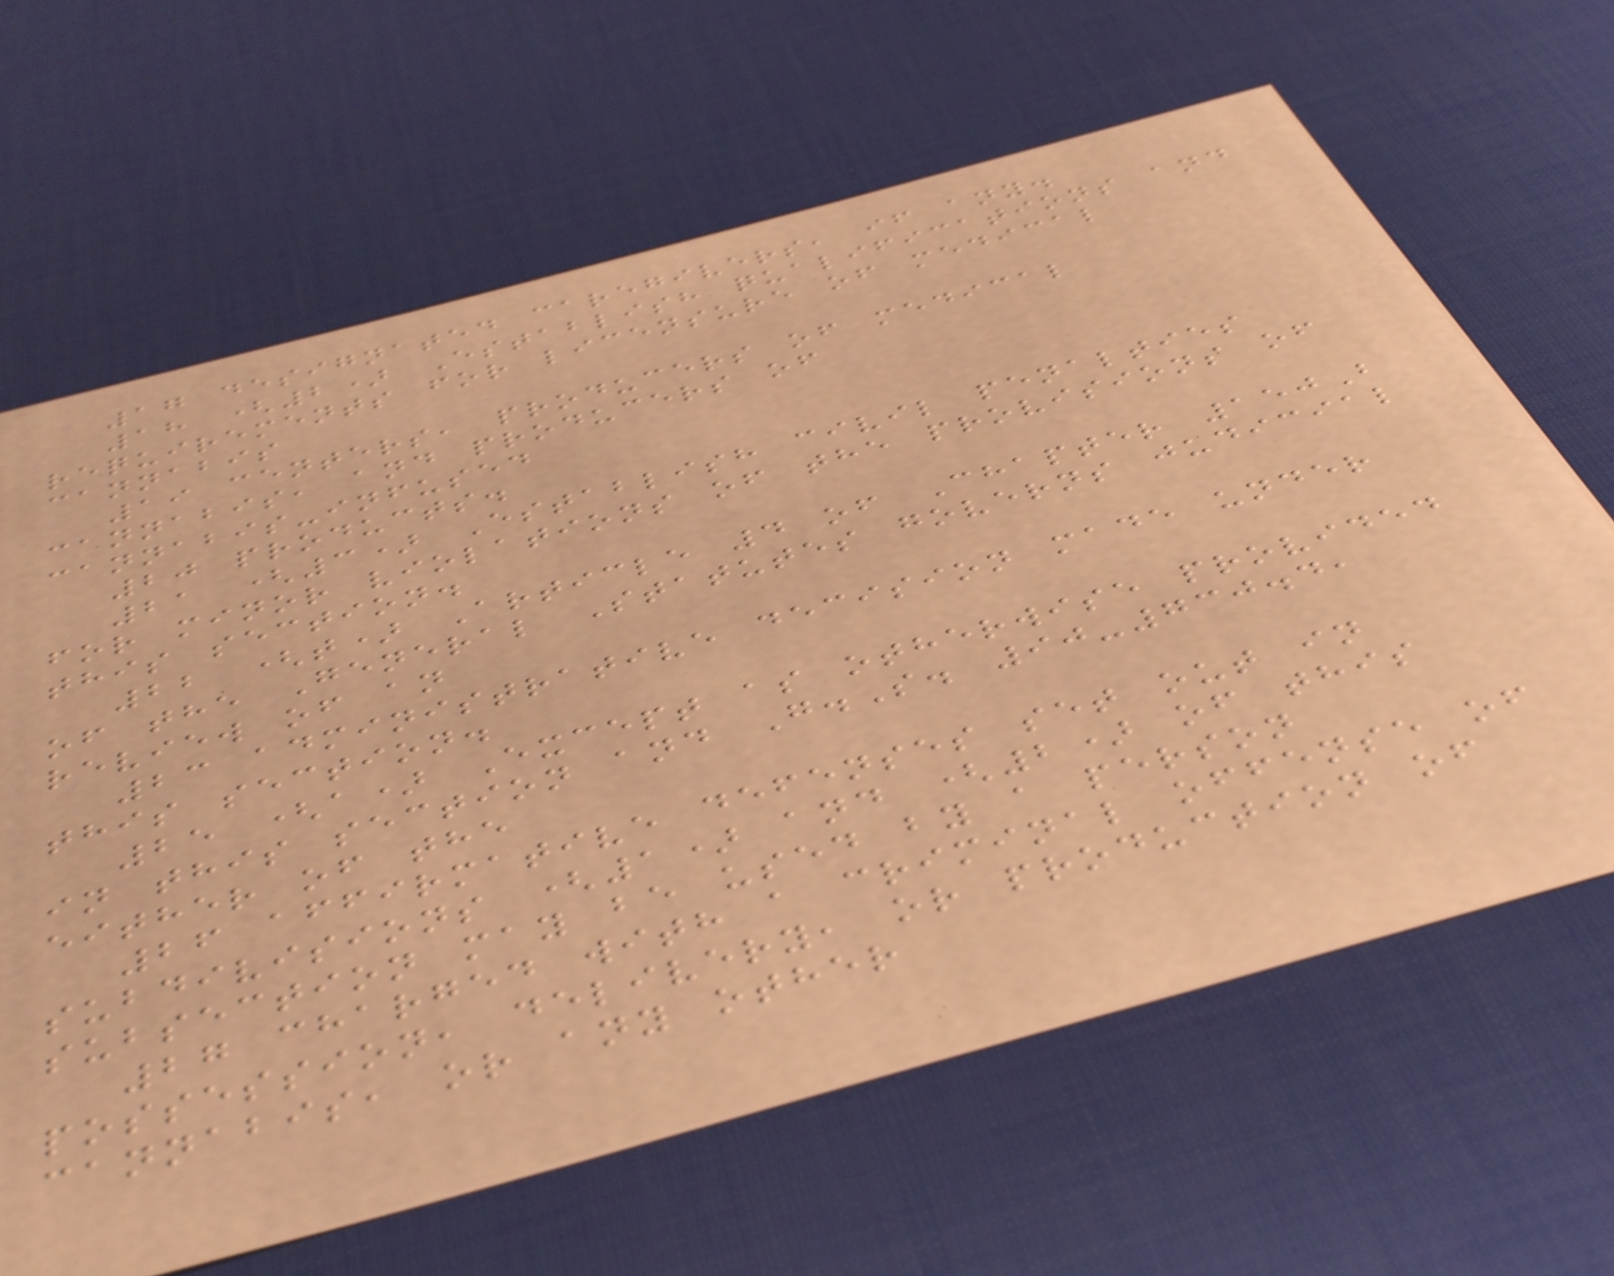17 designated caregivers, if any.
18 (2) Establish qualifications and
requirements for licensure of medical
cannabis
19 centers, producers of medical
cannabis, and producers of
cannabis-infused
20 products.
21 (3) Establish civil penalties
for minor violations of the provisions of
this section.
22 (t) Article 4 of Chapter 150B
of the General Statutes governs judicial
review of an
23 administrative decision made under
this section.
25 (a) Except as otherwise provided
in this section and G.S. 90-730.4,
either of the
26 affirmative defenses set out in
subdivisions (1) and (2) of this
subsection may be used by a person
27 charged with a criminal offense of
possession, delivery, or production of
cannabis, or any other
